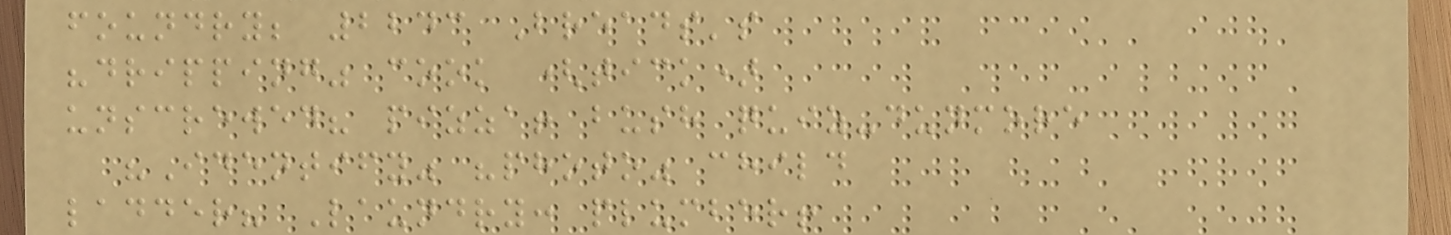foundry; 2243 Breads's
"dripping" cook (tick)
unscrewed? pizza! bush quiz-dunmore
"Identify" "photo" child
ladder? Laundry: plumber!
